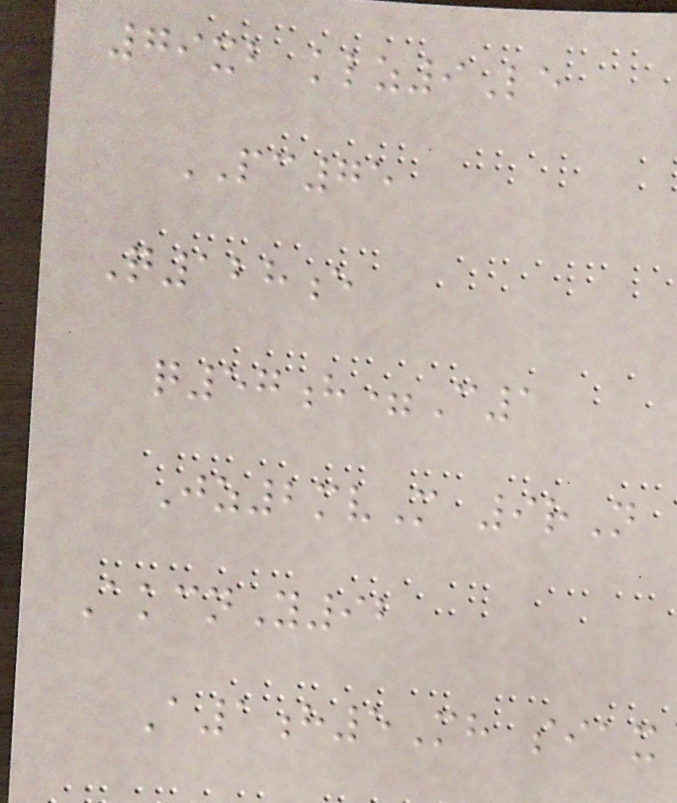79xb klz9Le
PC75
Q128e
q57h=C1
Jz2mvM 9rN
AkcnY92
A1h5Mh siax
